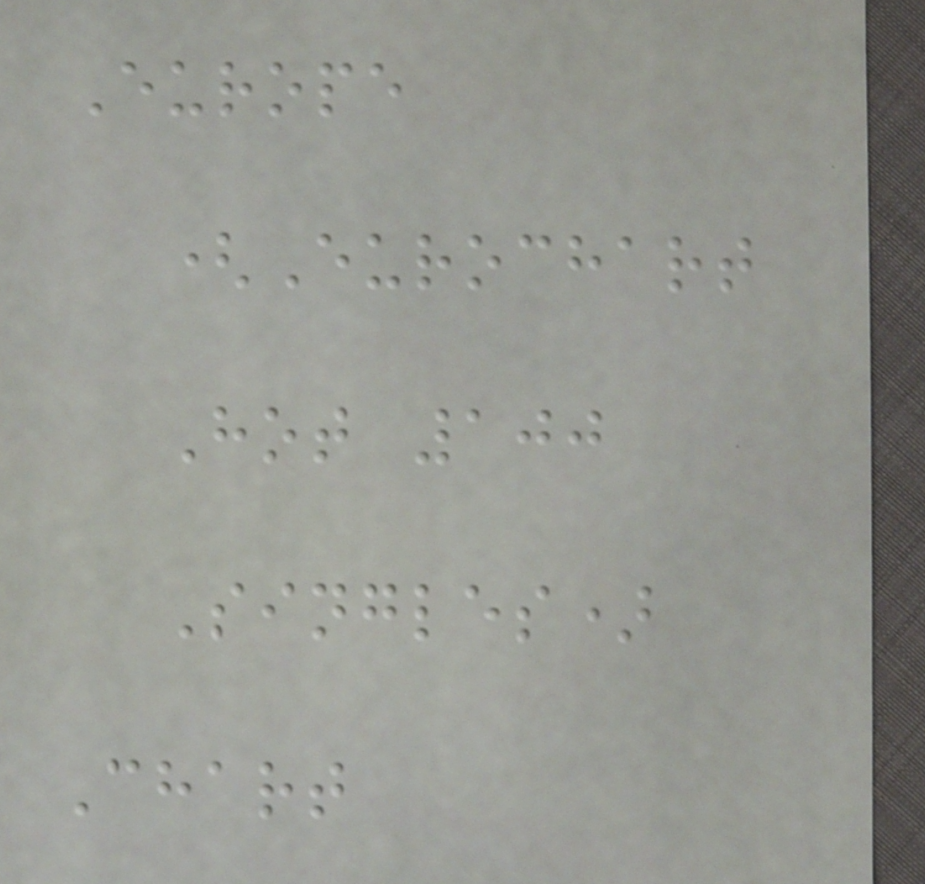Europe
(Eurochart
Hot 100
Singles)
Chart
